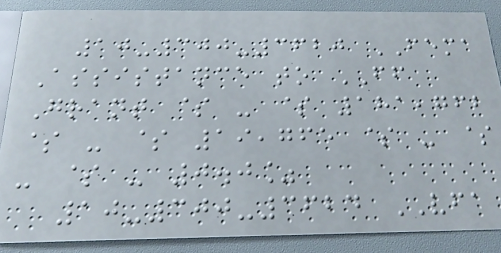10-300-3620 FEMA
Assistance to FF
Grant $ - $ 181,762
$ - $ 19,765 $ - $
- $ - 0.0%
10-300-3624 VFA
